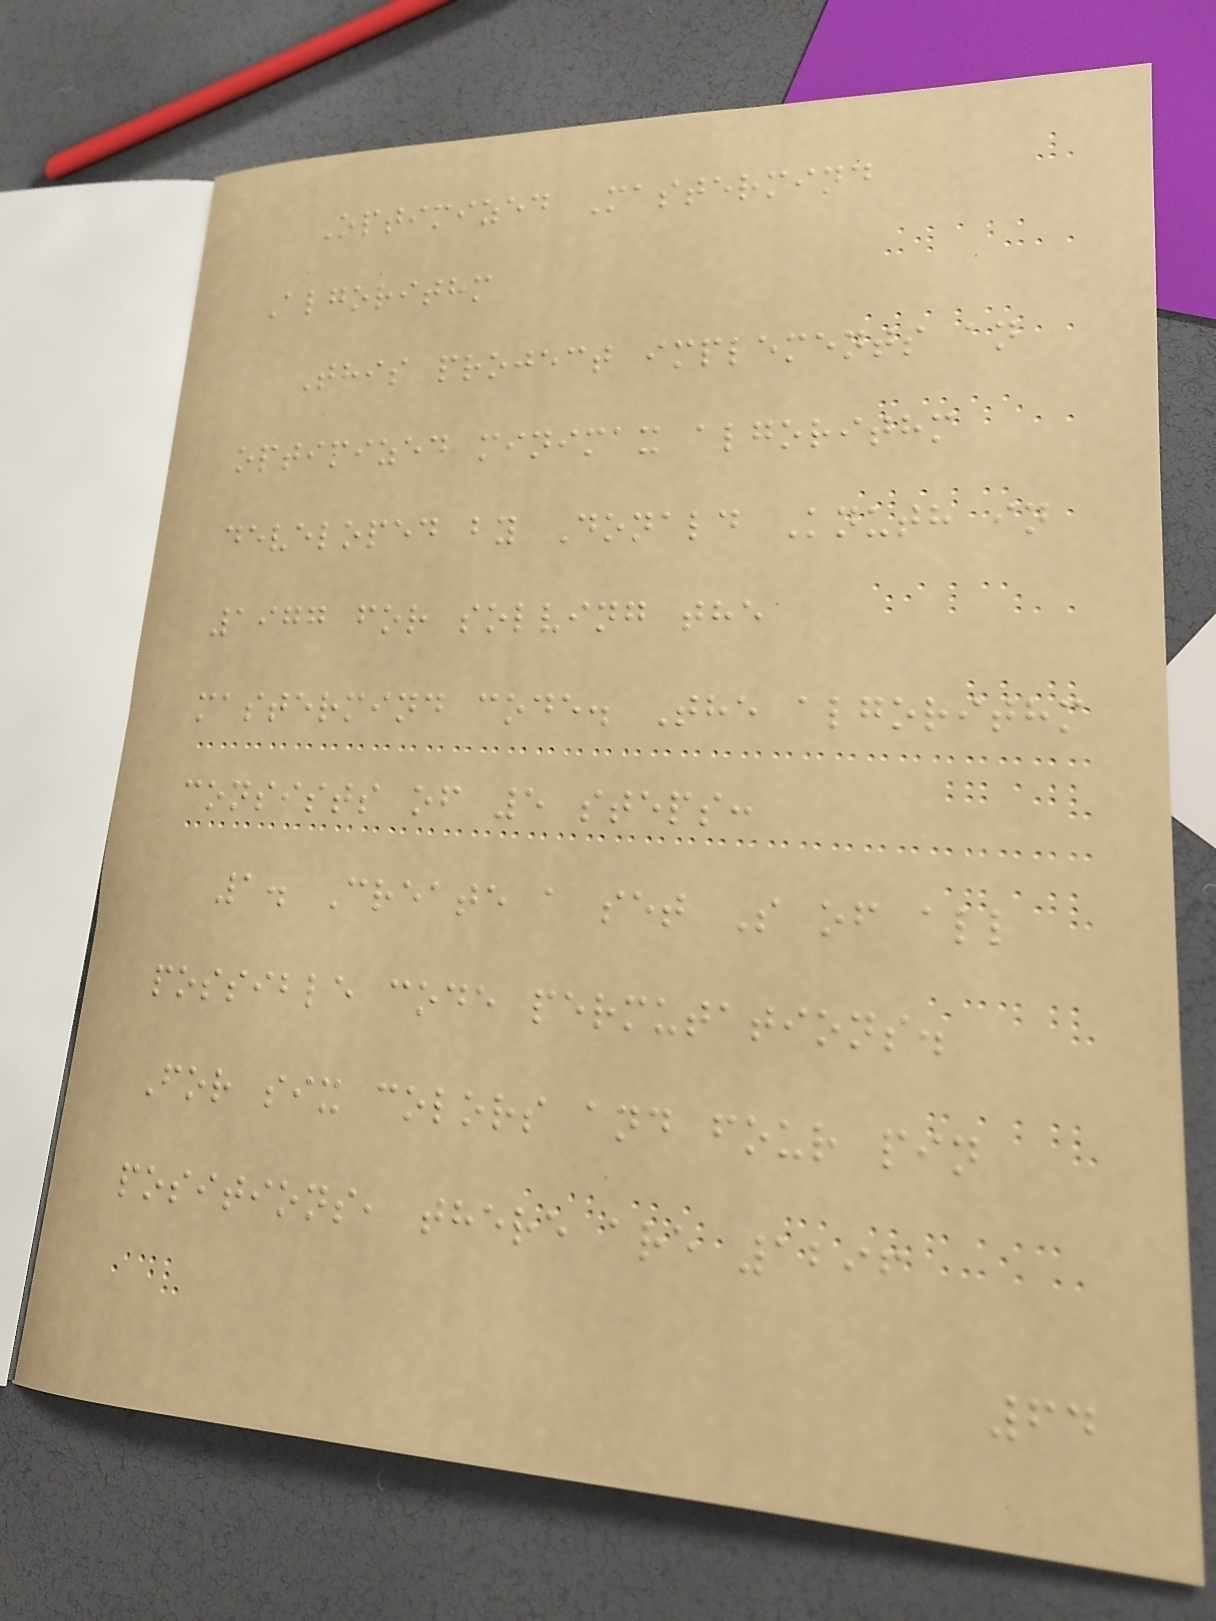Optimized Mastermind
Algorithm
This project implements an
optimized minimax algorithm
developed by Donald Knuth in
1977 for solving the
mastermind code. The algorithm
consists of 5 steps:
1. Create a set S of all
possible code permutations.
For six colors and four pin
positions, there are 1296
64
